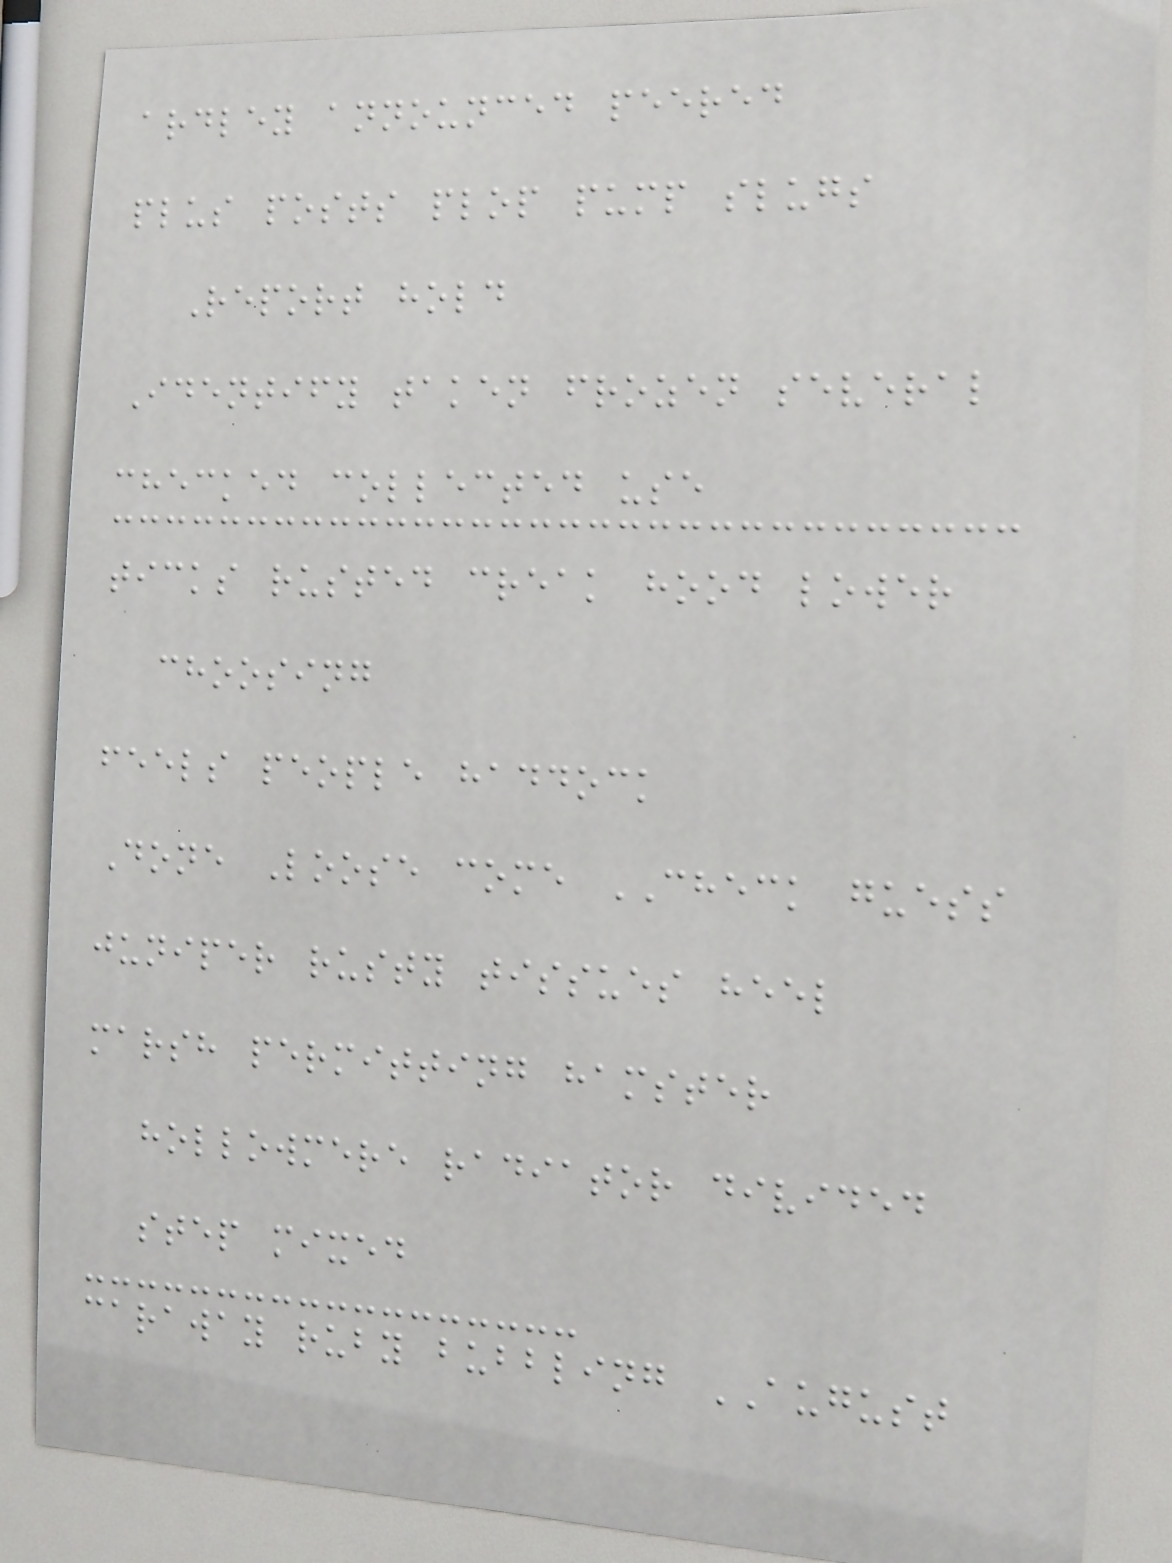ardley announced peered
plus posts plop pump slugs
Report hold
Identify taken frozen several
checked collected use
ticks rusted creak hood lower
choosing
feels people haddock
Done Loose come CHECK guess
juniper rusty tissues heel
marsh permitting hamster
hollowmere radiator divided
step mixed
caraway ruby bubbling AUGUST
